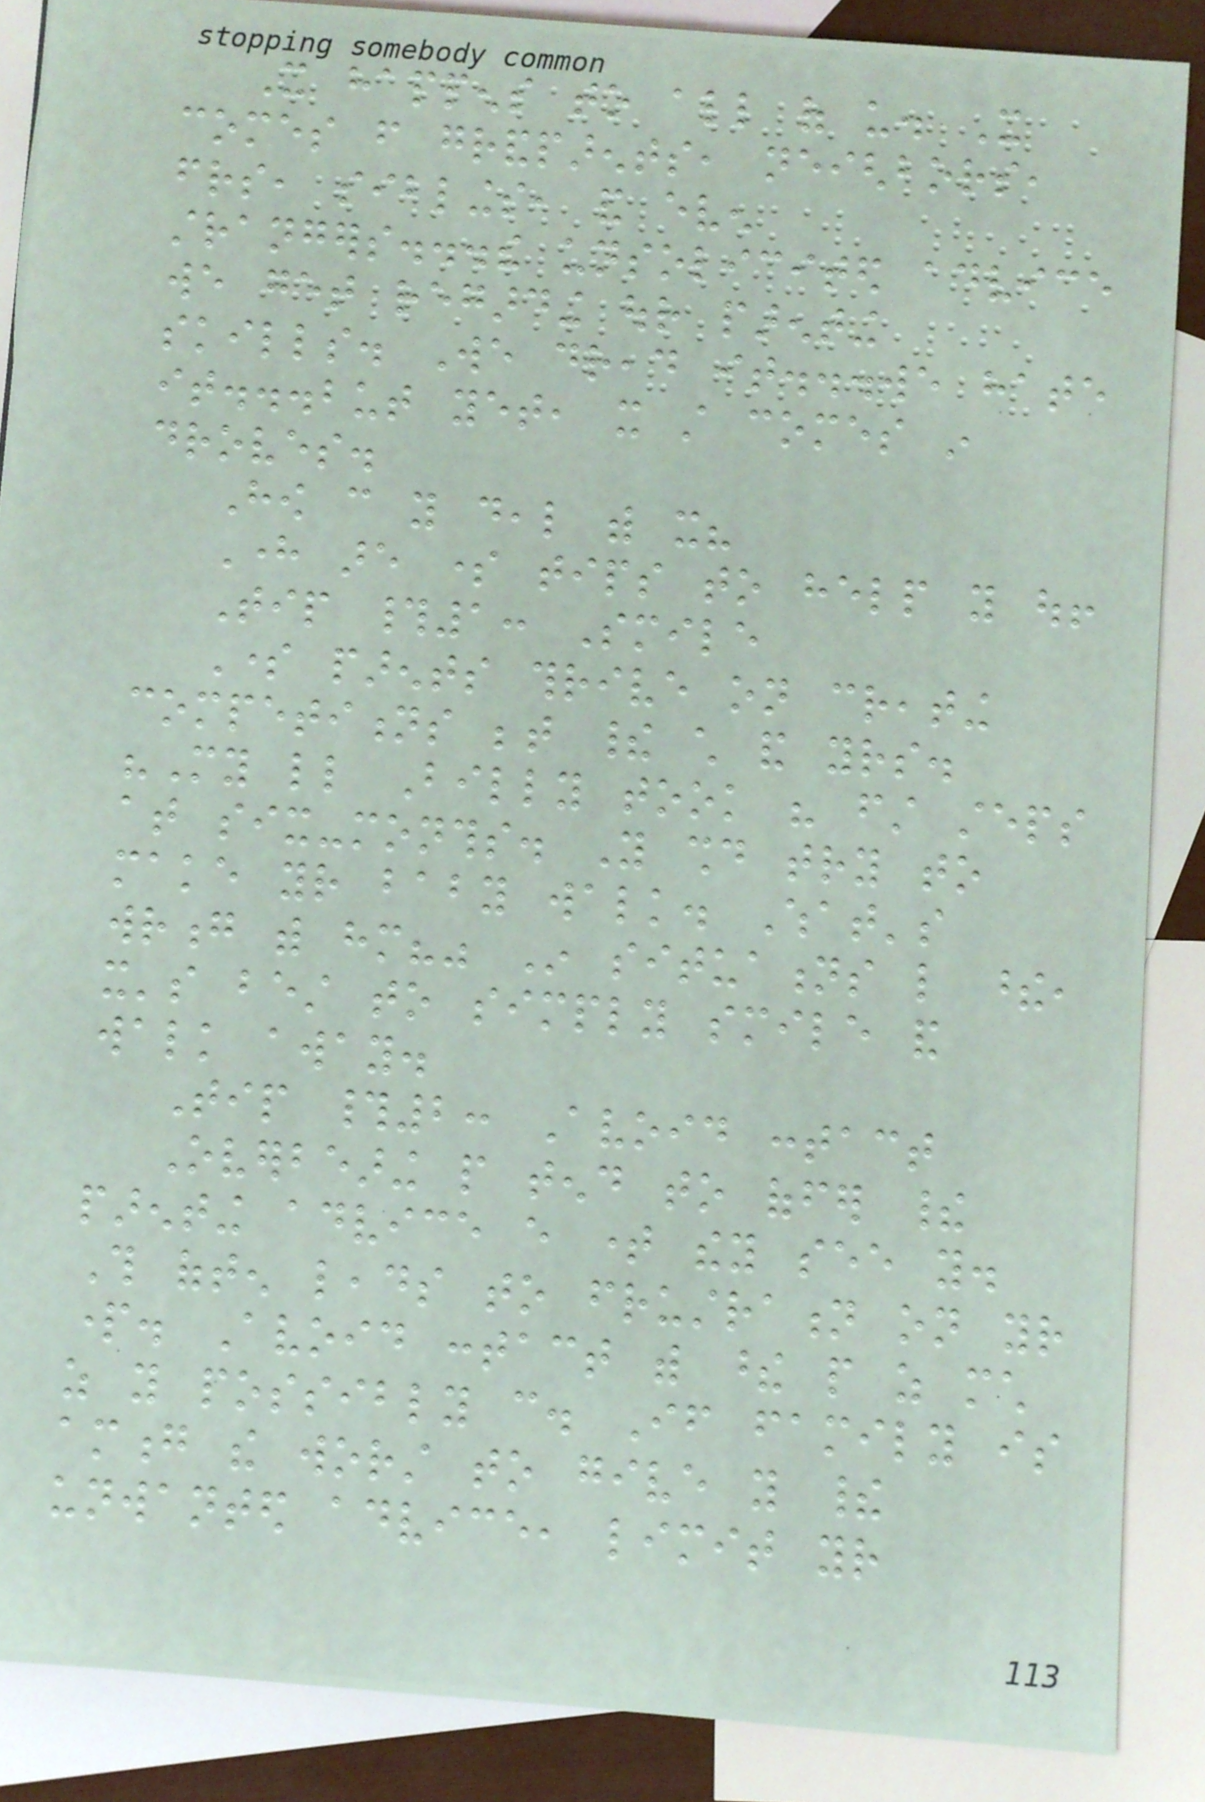It happens to all of us. It
comes from grandparents, neighbors,
friends, siblings, and even
strangers...the unsolicited advice
we get regarding our parenting
skills. We dread it...we hate
it...but yet, it still comes in
droves.
How can you deal with it?
Here are some tips to help you out!
Tip #1: Smile
Some parents thrive on creating
competitions between their child and yours.
"My little Billy took his first steps
at six-months. You should try to
make your baby walk. What's
wrong with him?" In situations like these,
it's best to simply smile and
walk away.
Tip #2: Avoid contact
Overbearing people tend to offer their
parenting advice every time they see you.
This often leads to frustration on your
part. Avoid contact with these people as much
as you possibly can. If family is
among the worst to give you their
unwanted advice, limit your
